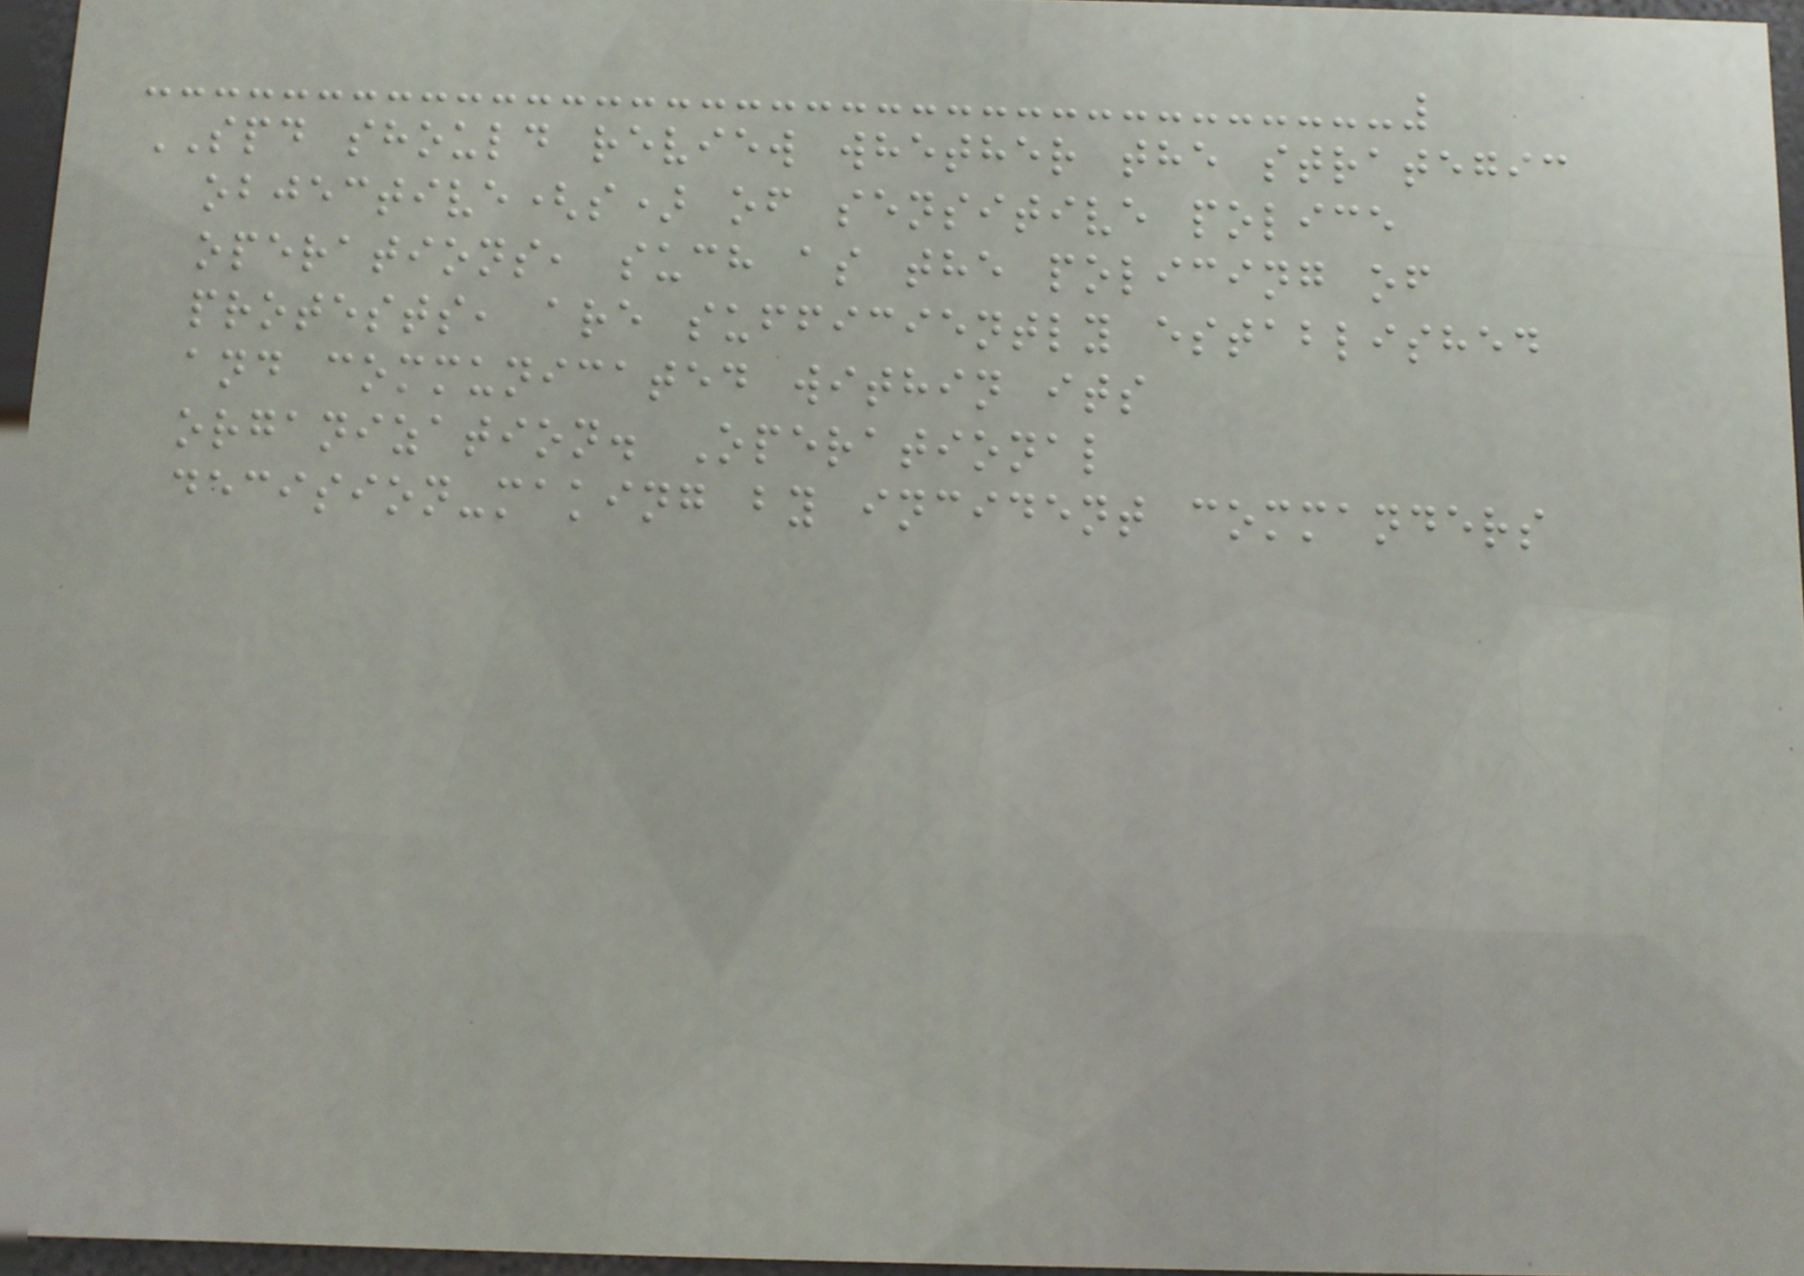SPD should review whether the strategic
objective(s) of sensitive police
operations, such as the policing of
protests, are sufficiently established
and communicated within its
organization. Operational
decision-making by incident commanders
